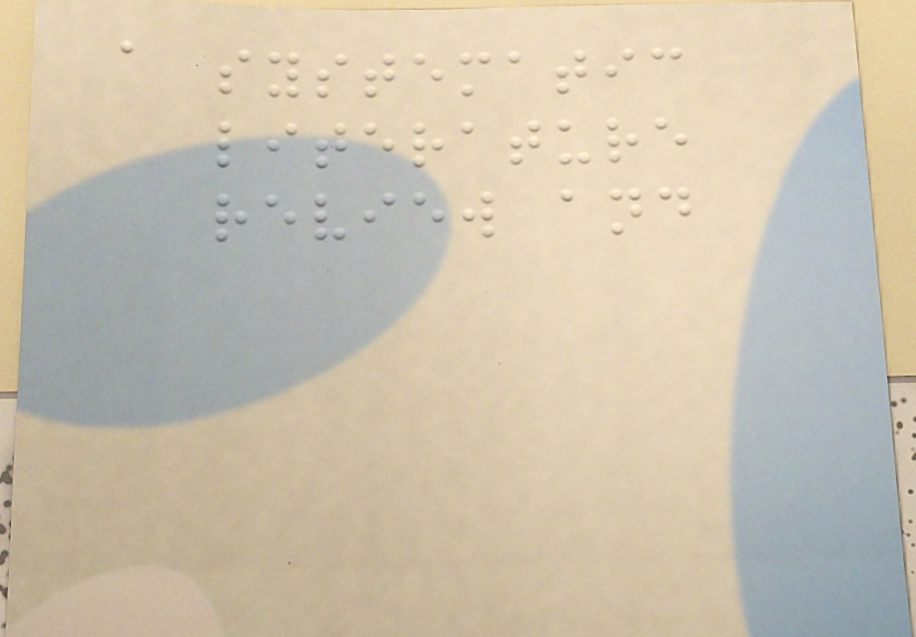a systematic
literature
review and
